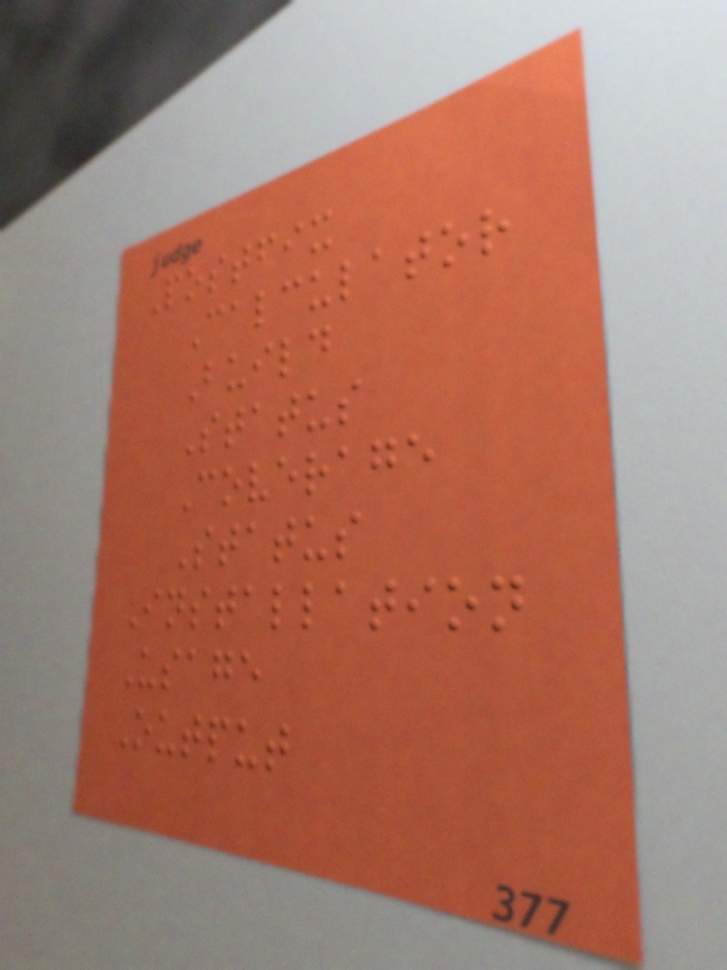Postfix
Calculator
Build
Status
Coverage
Status
Installation
Usage
Output
